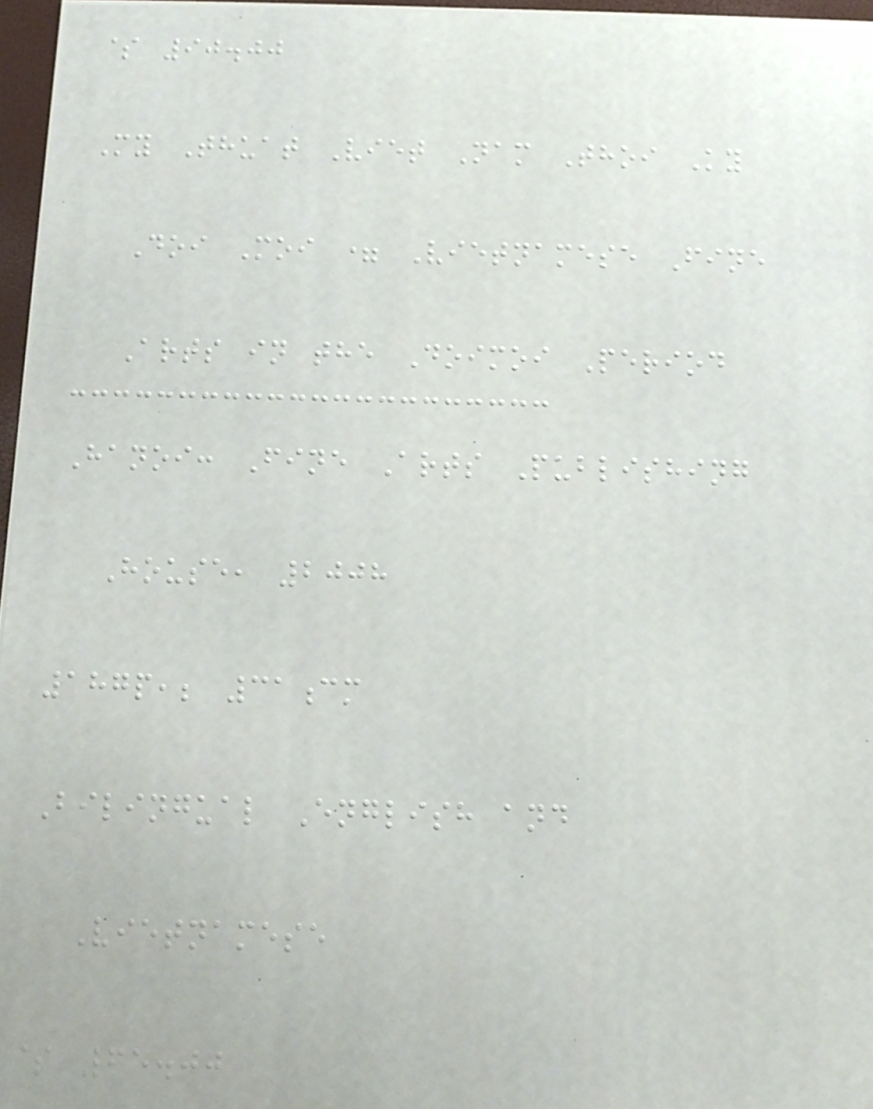$ 90.00
My Thuat Viet Nam Thoi Ky
Doi Moi = Vietnamese Fine
Arts in the Doimoi Period
Hanoi: Fine Arts Publishing
House, 2008
187p,; 31cm
Bilingual English and
Vietnamese
$ 65.00
